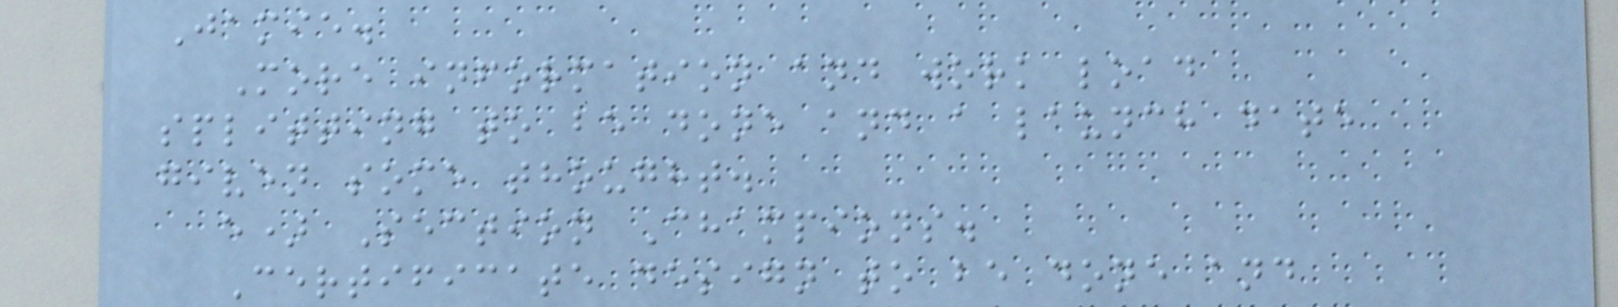Jamie.
More information and work load
splitting to be done and a launch date
given some thought.
e) Section Champions.
Certificate design to be done and
